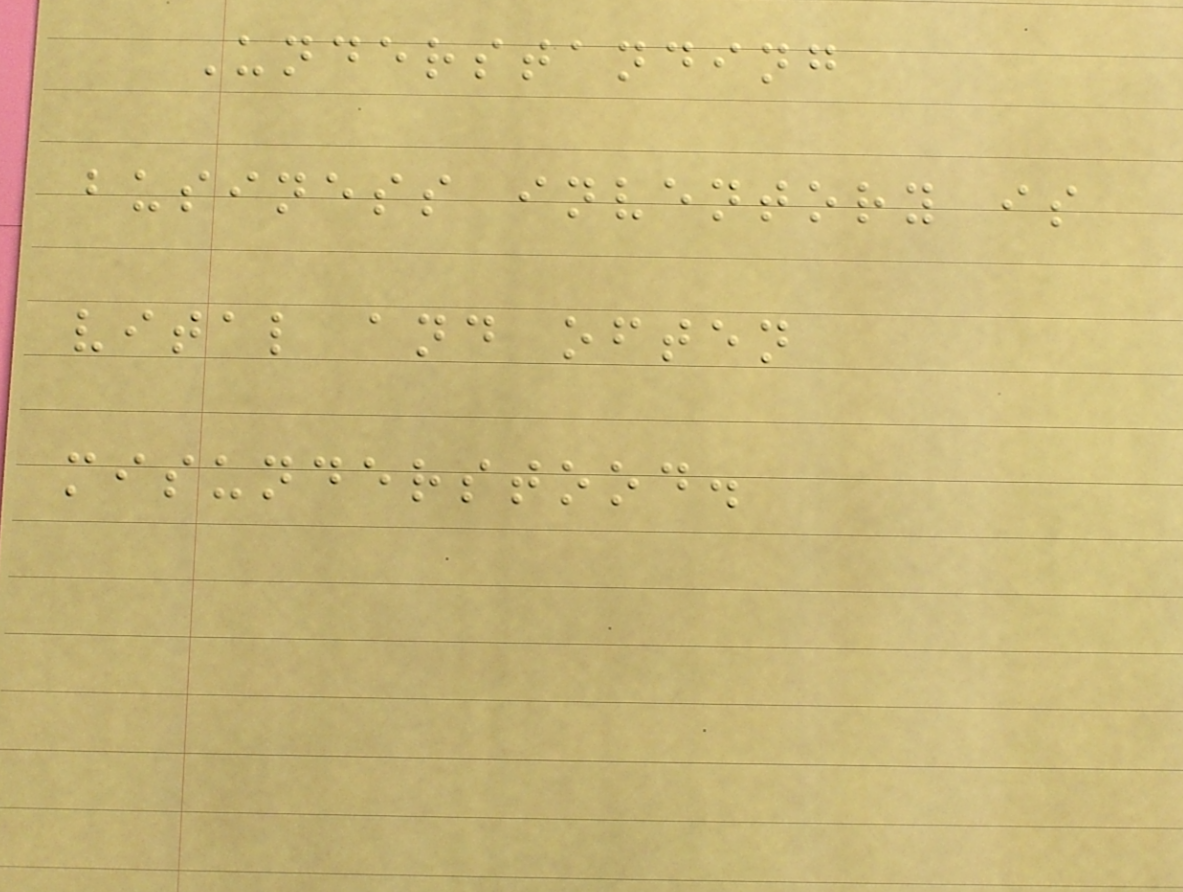Understanding
business inventory is
vital and often
misunderstood.
